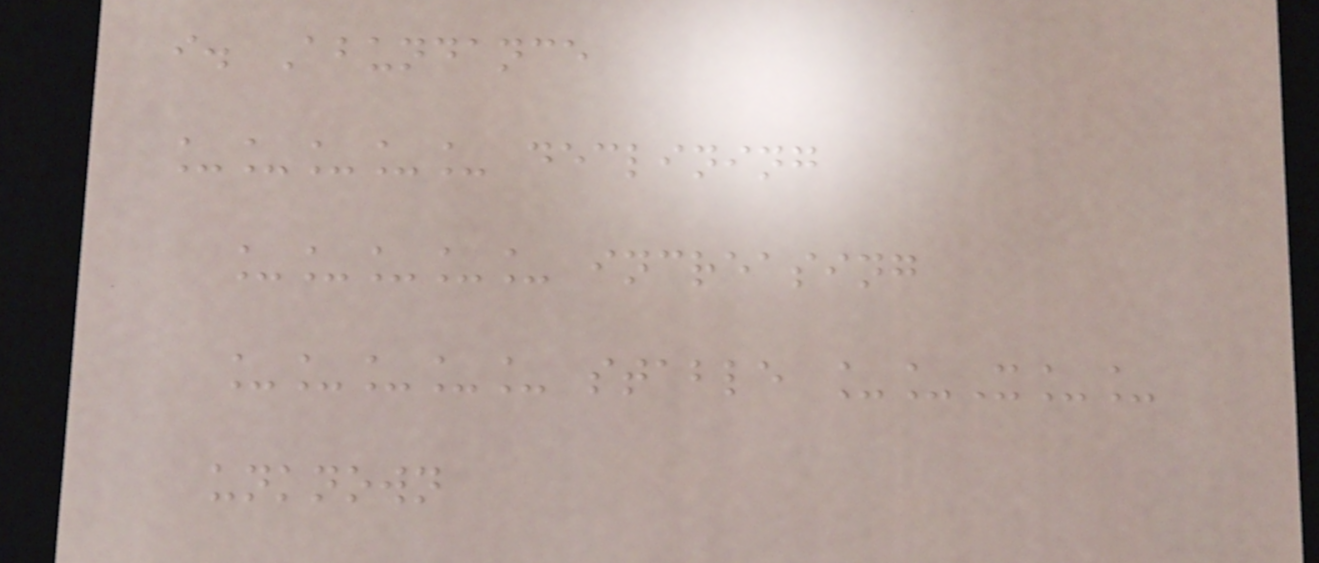i. Abundance
_____ declining
_____ increasing
_____ stable __X__
unknown
